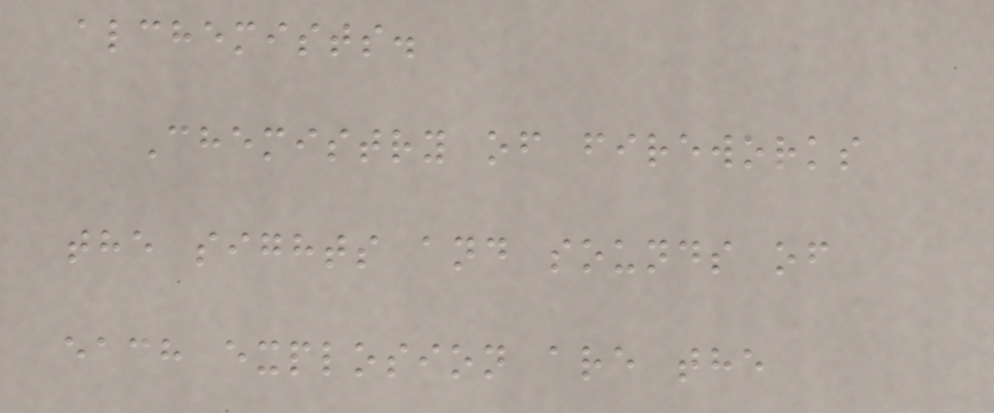alchemists.
Chemistry of fireworks
the sights and sounds of
each explosion are the
